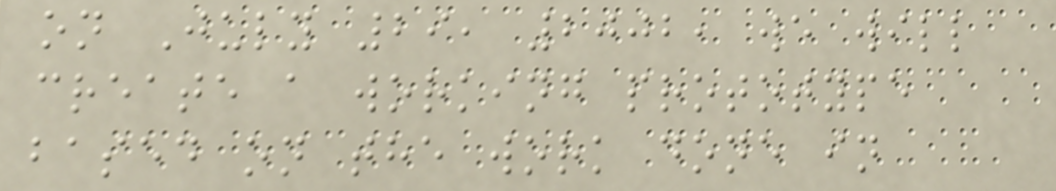on July 29, 2002, we will
create a working prototype
based on the work done in
